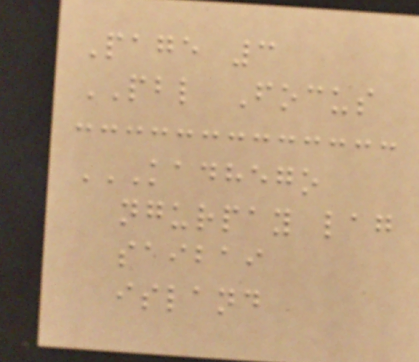Page 3
PBL Focus
KADHEGO
NGURPAY LAG
SAIBAI
ISLAND
